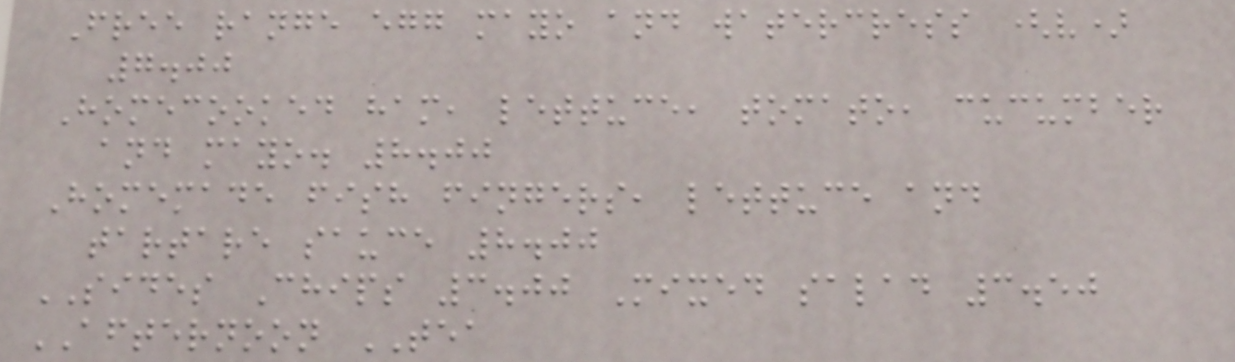Free range egg mayo and watercress (v)
7.00
Homecooked ham, lettuce, tomato, cucumber
and mayo. 8.00
Homemade fish fingers, lettuce and
tartare sauce 8.00
SIDES Chips 3.00 Mixed salad 3.50
AFTERNOON TEA
